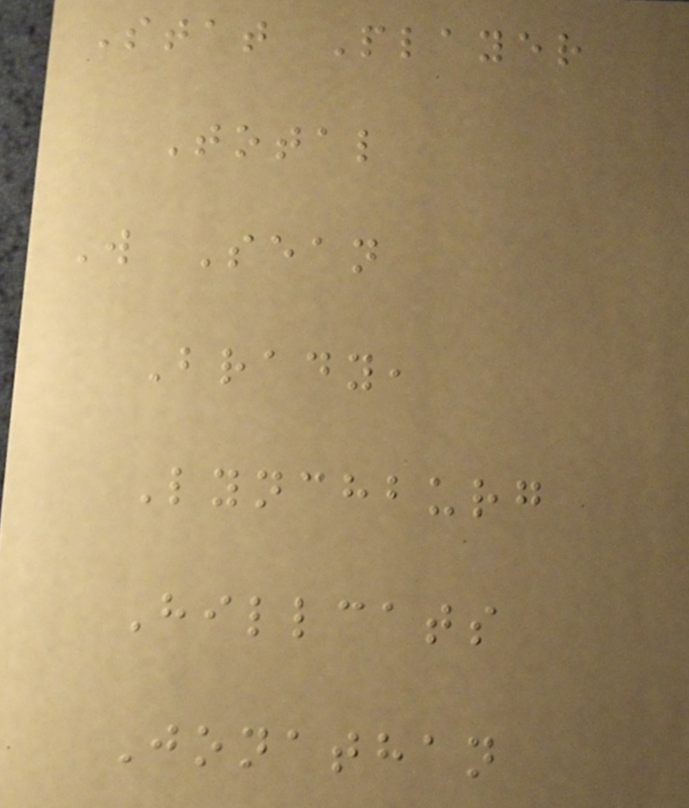Stat Player
Total
W Sean
Brady,
Lynchburg
Hillcats
Jonathan
